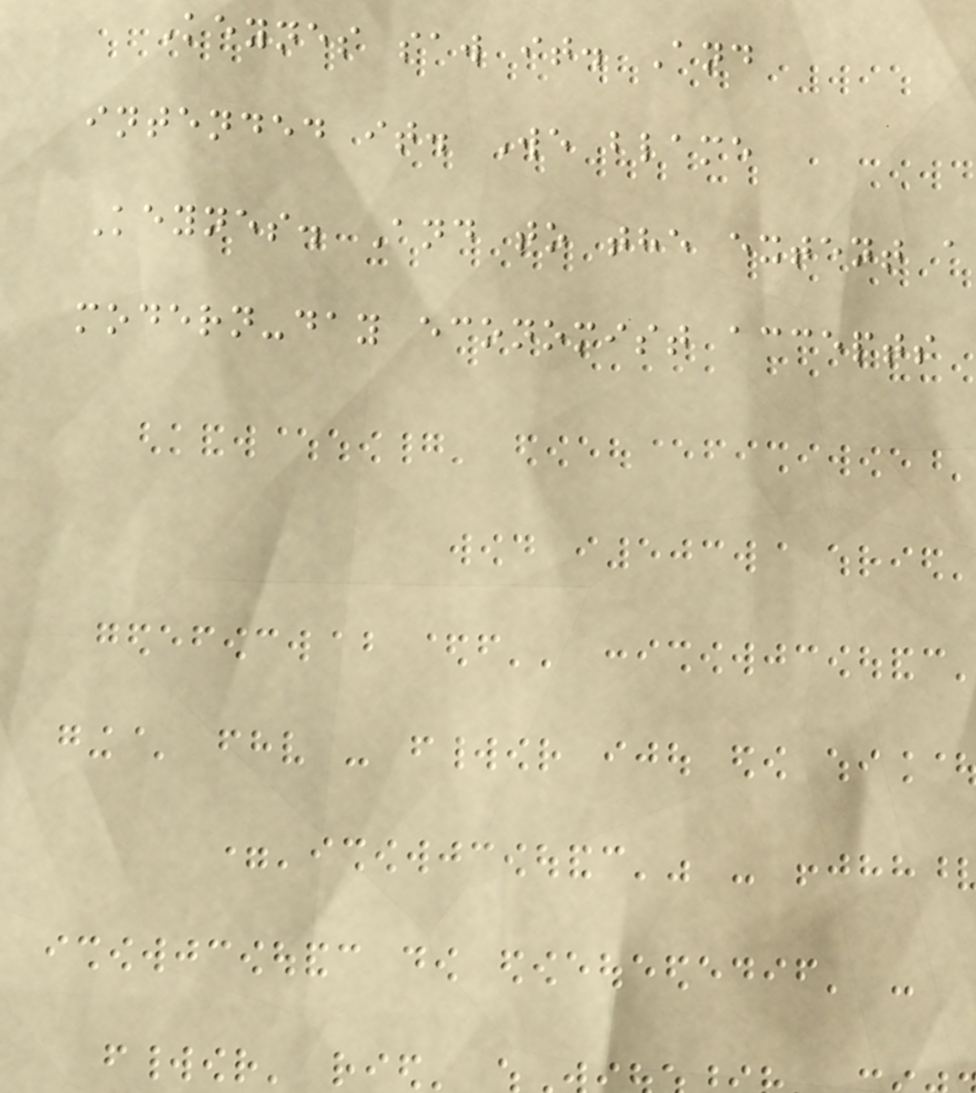Keynes saw it. And
intended it. We blame
Keynes. And to the extent a
modern-day economist accepts
